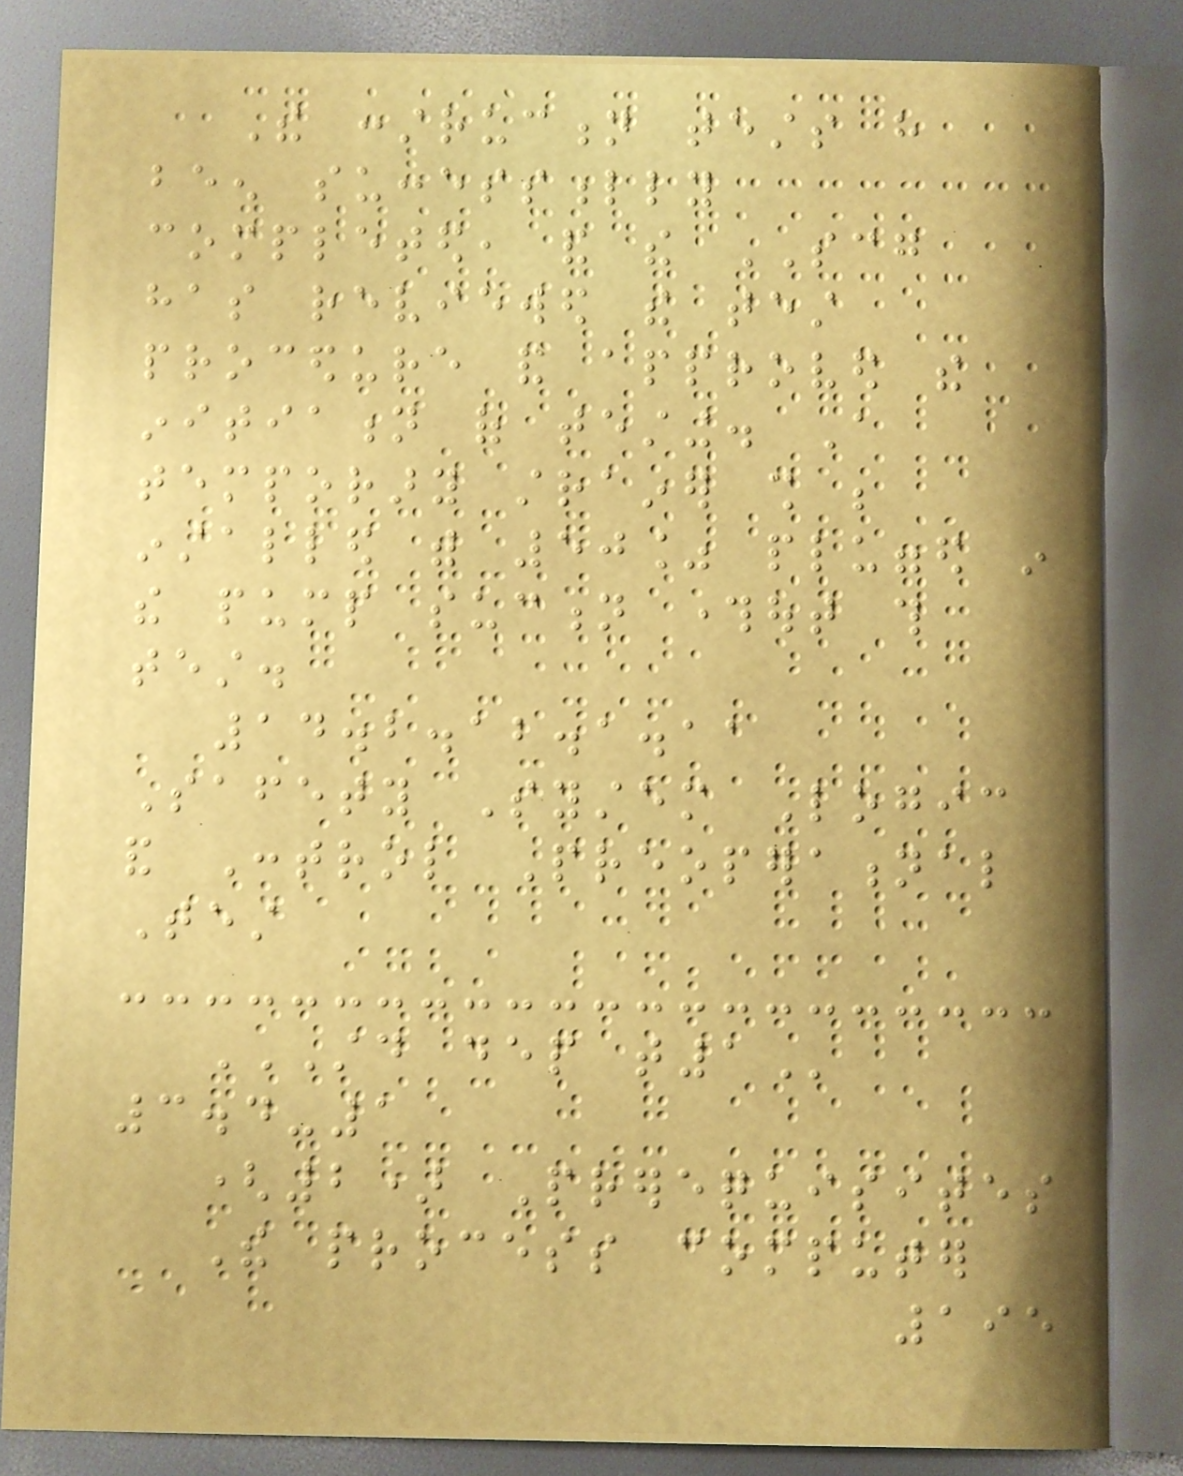The construction tests have
been successfully
completed, and the SCG
has reviewed the test
procedure and approved the
initiation of testing. A
temporary strainer shall be
installed with 50% plugged in
the pump suction throughout this
test.
14.2.12.1.11
Safety System Logic
and Control Preoperational
Test
STD DEP T1
3.4-1
(2) Prerequisites
The process computer
195
